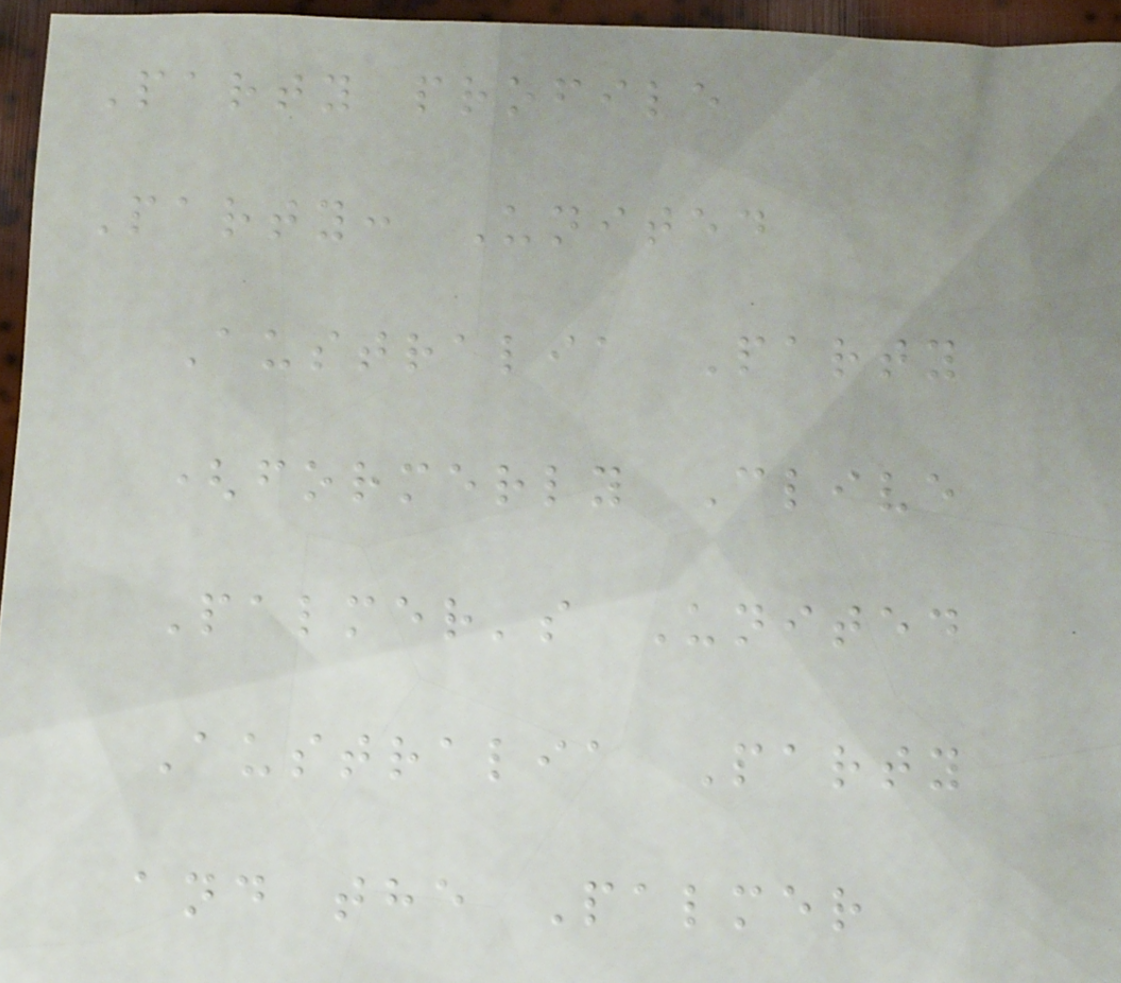Party profile
Party: United
Australia Party
(formerly Clive
Palmer's United
Australia Party
and the Palmer
